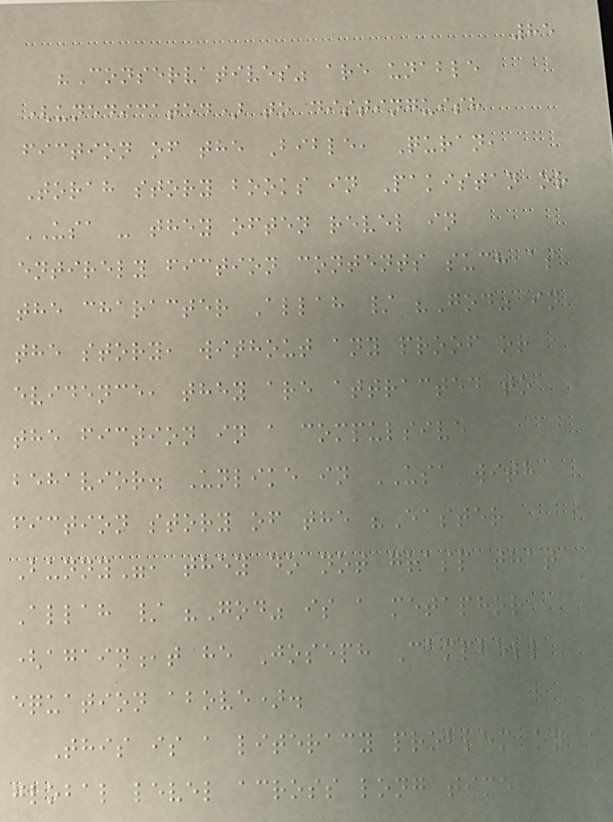85
"Conservatives" are unable
(unedicated) to distinguish
fiction of the Bible, Quran,
Torah story books in Pakistan or
USA - they often revel in
entirely fiction contents such as
the character Allah / "God" in
the story, without any proof or
evidence, they are attracted to
the fiction in a compulsive
behavior. Unlike in USA with
fiction story of the "Easter
Bunny", they do not grasp that
Allah / "God" is a metaphor
(again,t he Joseph Campbell
equation above).
This is a literacy problem on a
global level across long time
